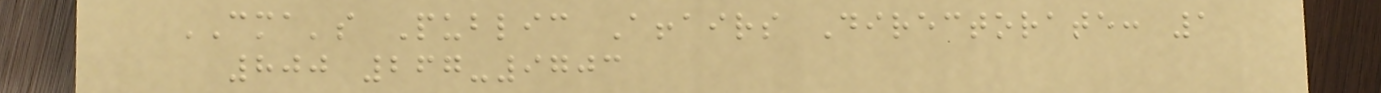CMA's Public Affairs Directorate: 1
800 267-9703
